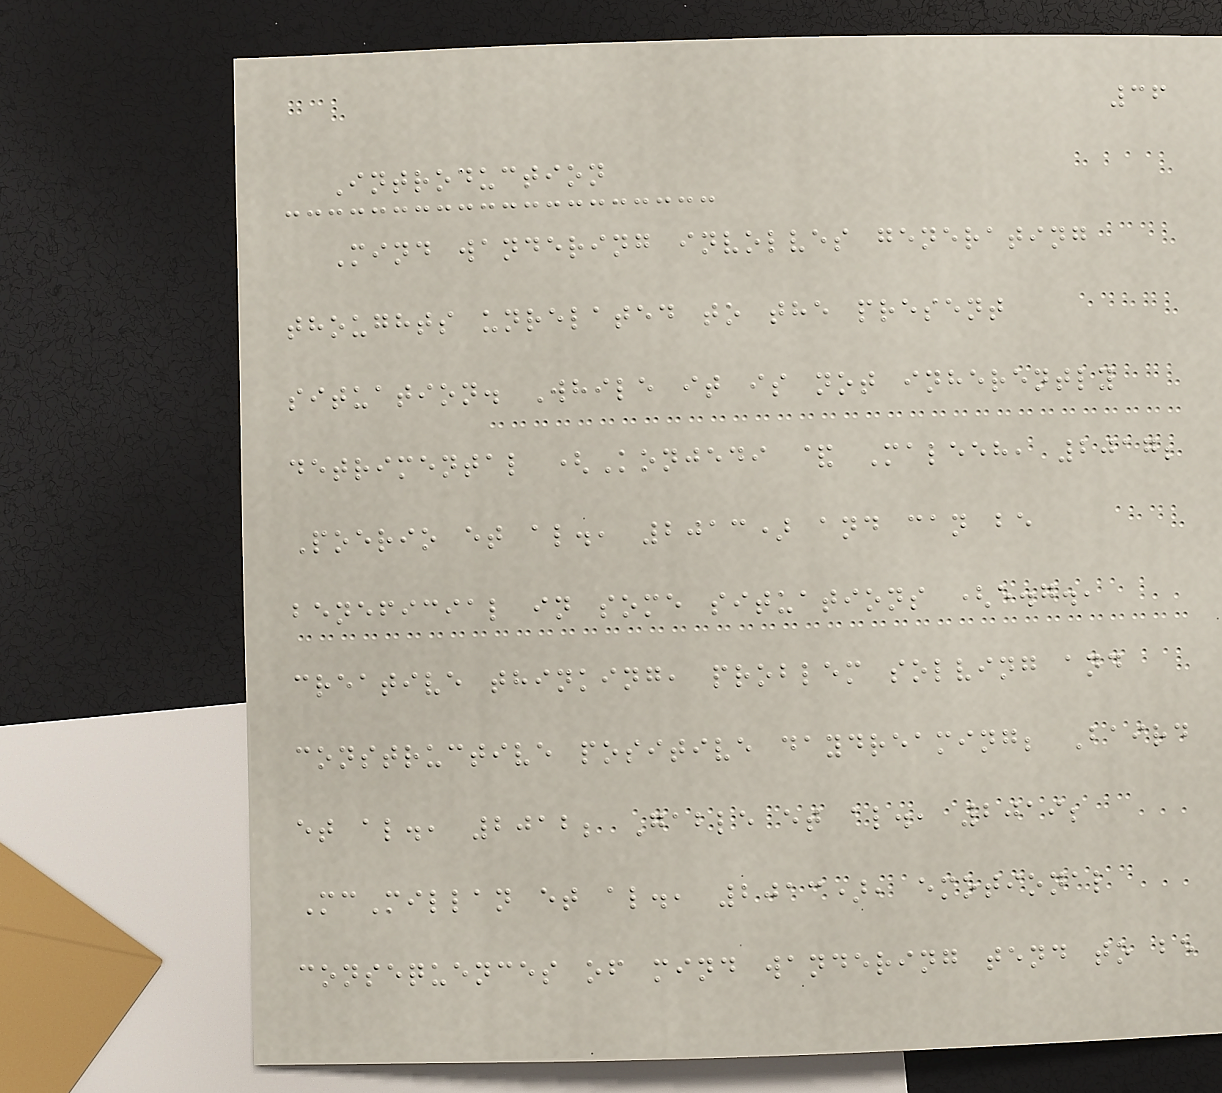36
Introduction
Mind wandering involves generating
thoughts unrelated to the present
situation. While it is not inherently
detrimental (Konjedi & Maleeh, 2017;
Poerio et al., 2013) and can be
beneficial in some situations (e.g.,
creative thinking, problem solving and
constructive positive daydreaming; Baird
et al., 2012; Gable et al., 2019;
McMillan et al., 2013), emotional
consequences of mind wandering tend to be
